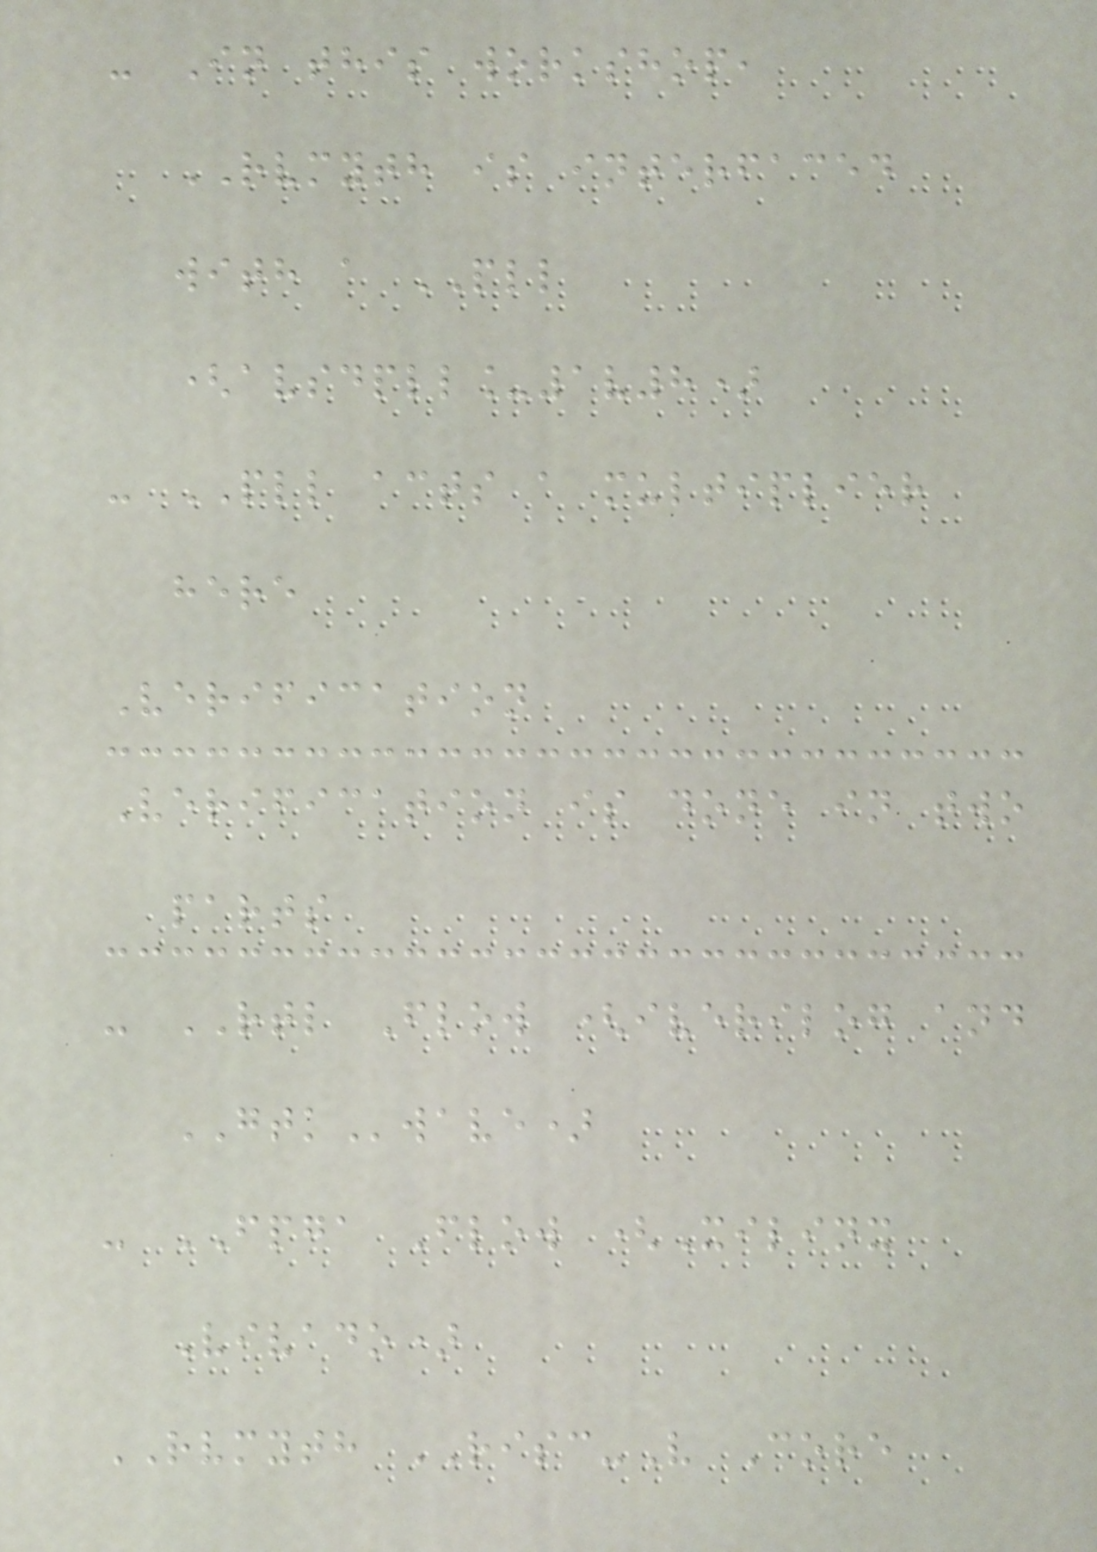- In this workshop,
RVMYTH is interfaced
with a PLL
(avsdpll_1v8)
- PLL acts a multiplier
here
Verification
Verification is done in two
parts
- RTL Flow (iverilog and
GTKwave)
- FPGA Flow (Xilinx
Vivado)
RVMYTH RISC-V Core
